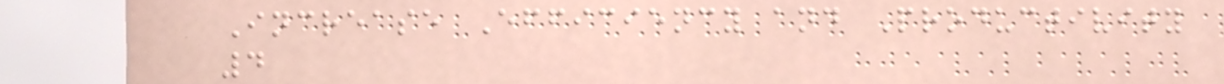Increase Efficiency and Productivity
4
